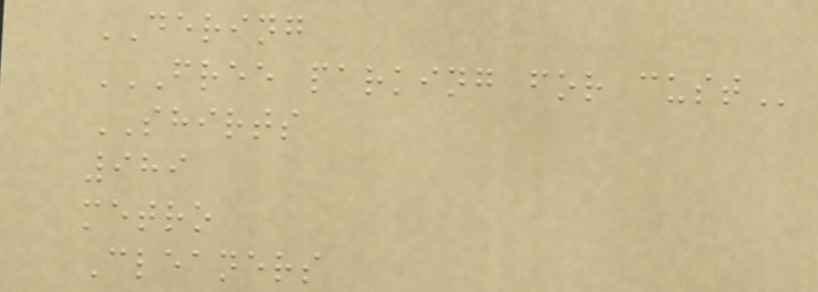DERING
FREE PARKING FOR CUST
SHIRTS
989
metro
Cleaners
